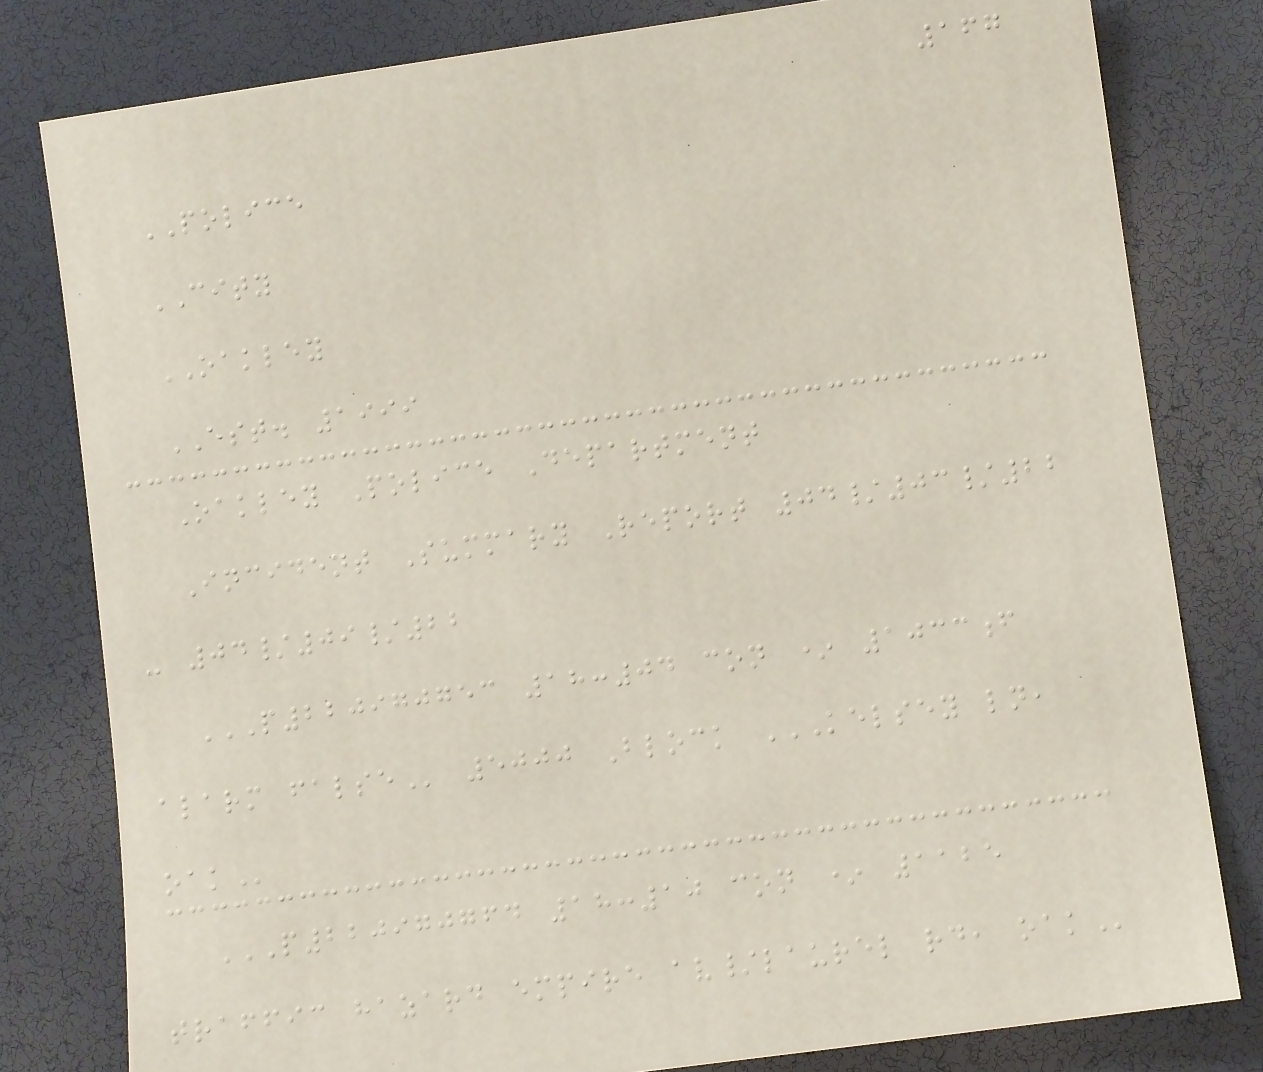167
POLICE
CITY
OAKLEY
EST. 1999
Oakley Police Department
Incident Summary Report 04/03/22
- 04/09/22
P220970753 18:04 CON * 1033F
ALARM FALSE 5000 Block KELSEY LN,
OAK
P220970764 18:10 CON * 1125
TRAFFIC HAZARD EMPIRE AV/LAUREL RD, OAK
